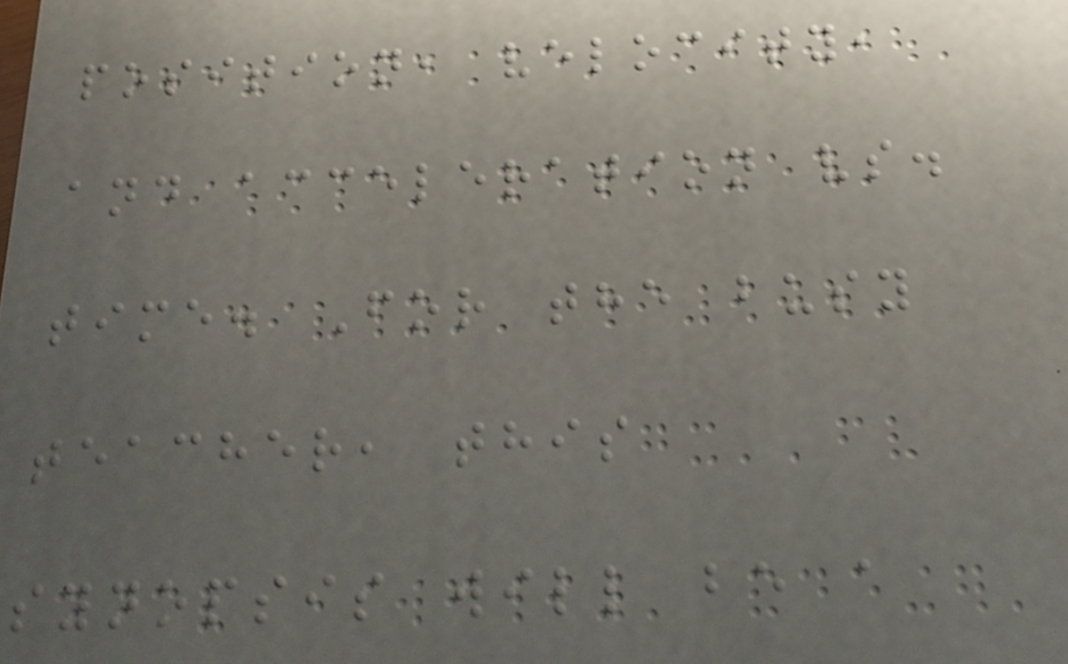position, velocity,
and acceleration vs.
time. For the busy
teacher, this
synopsis will be a
